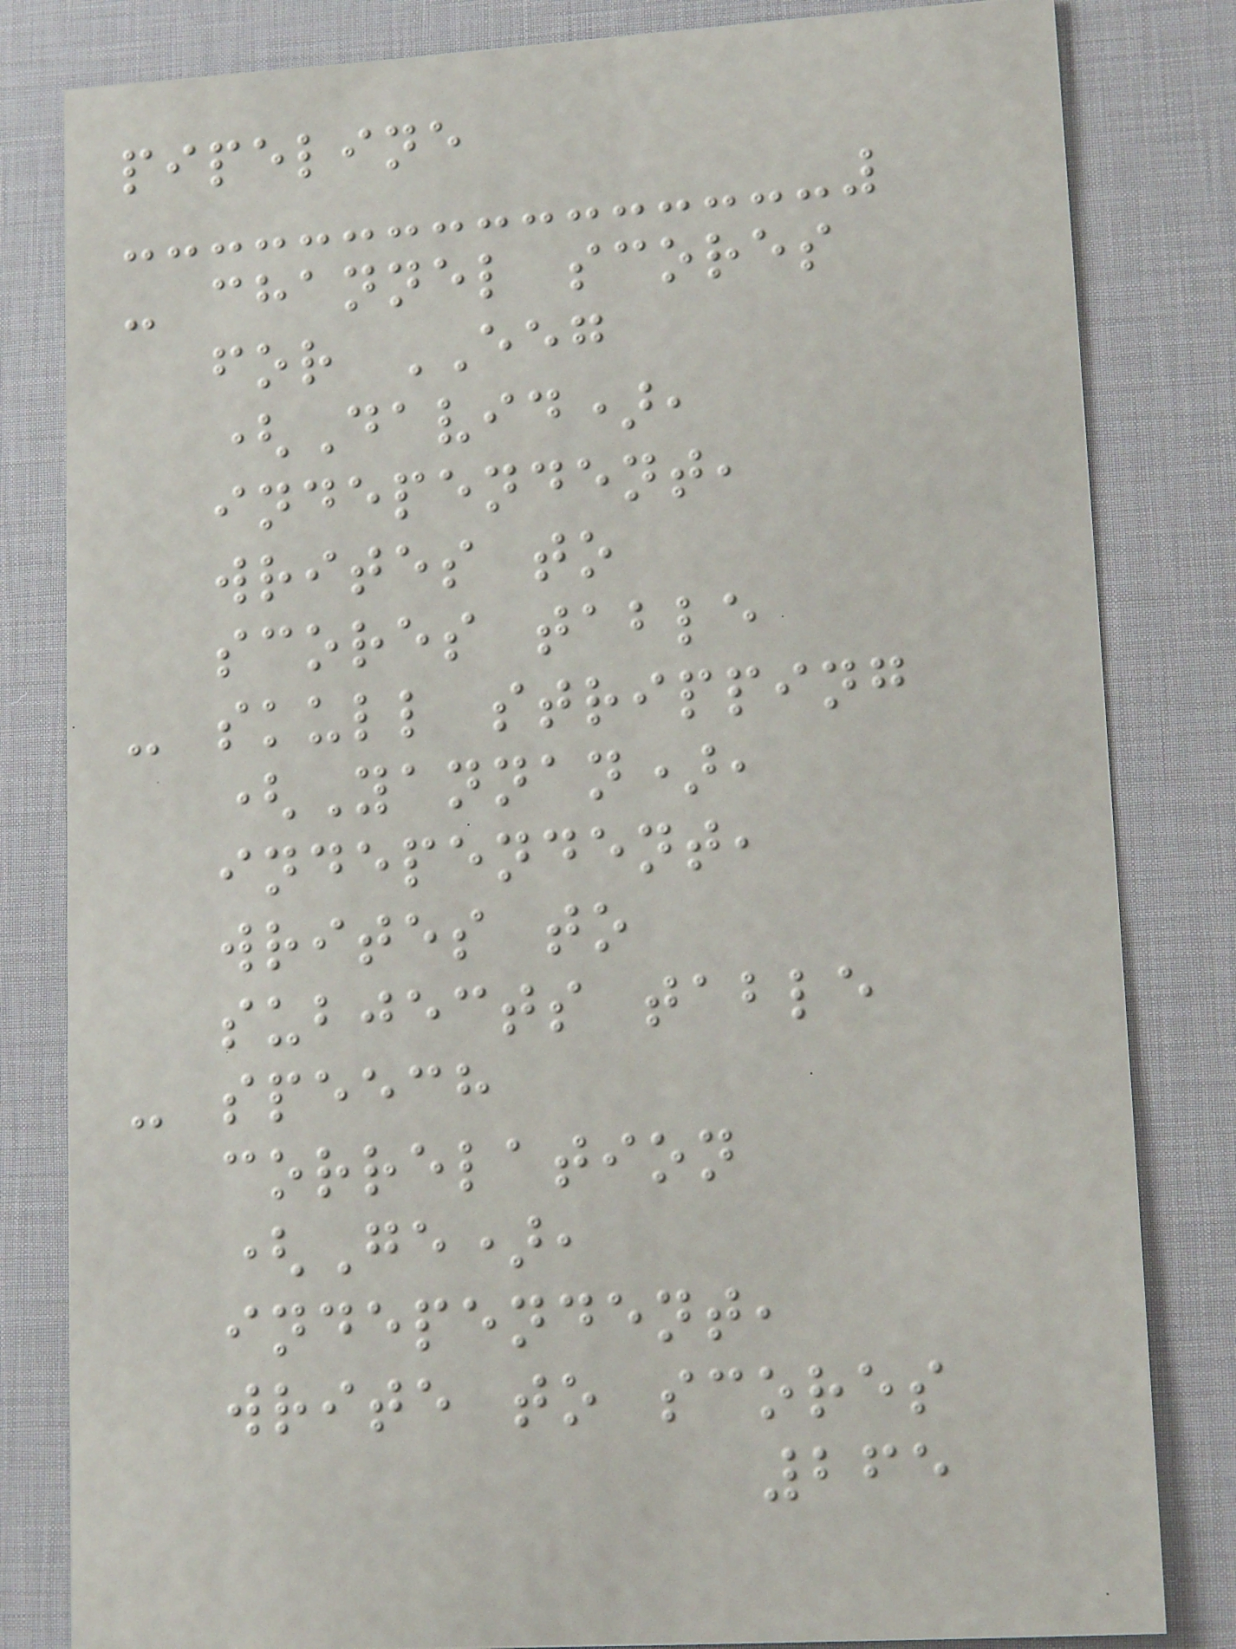pipeline
- channel scores
for EEG
(David),
independent,
writes to
scores table
- skull stripping
(Yannan),
independent,
writes to
subjects table
- speech
correlation
(Ge),
independent,
write to scores
265
